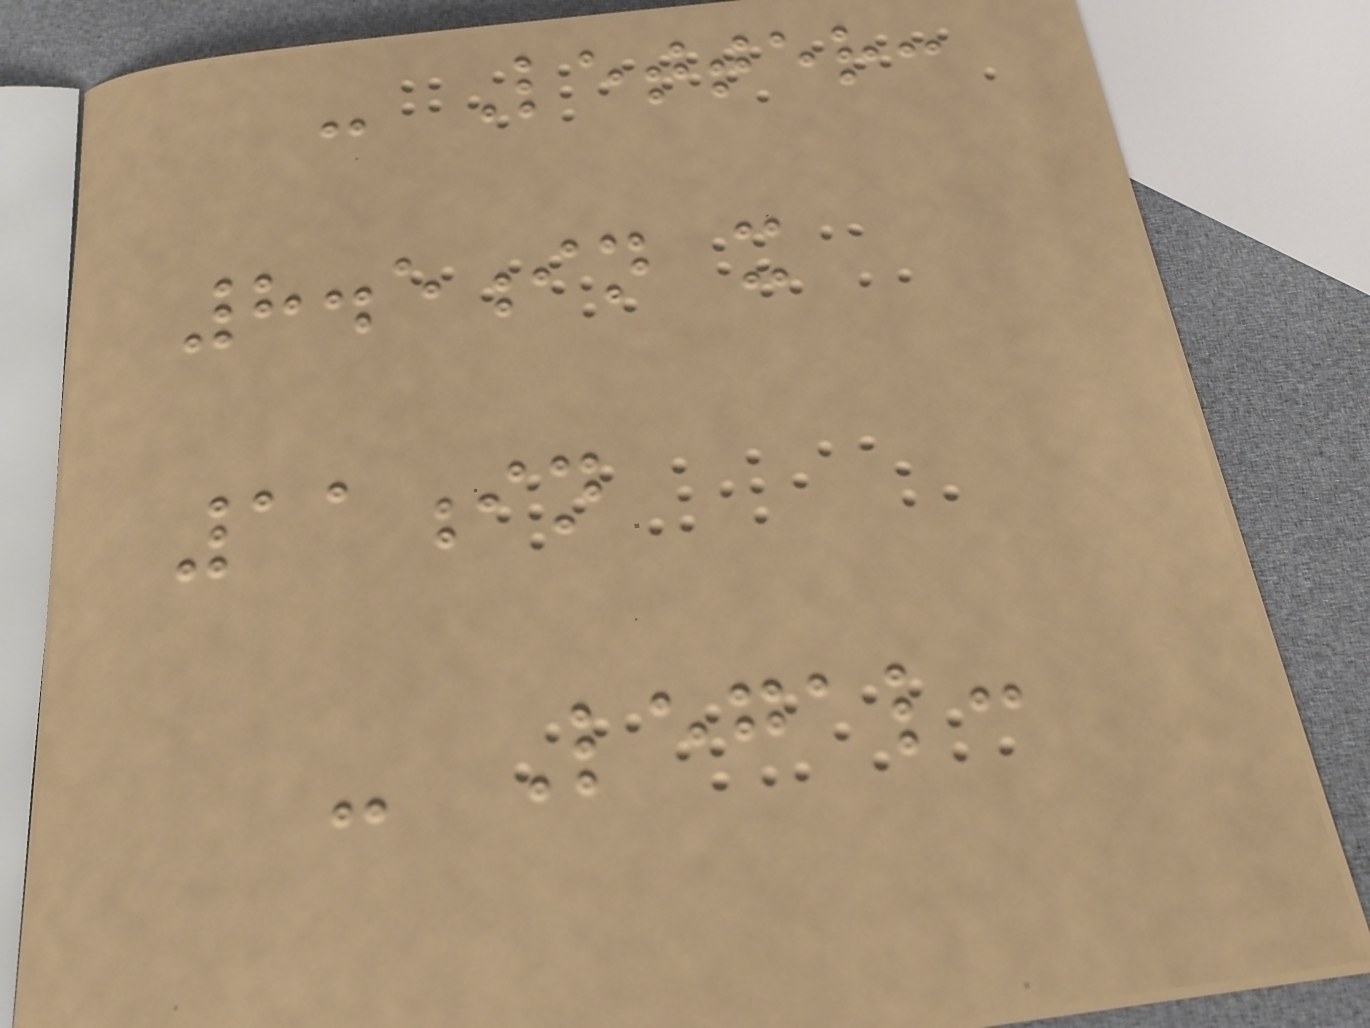- Letter:
8.5in x
11in
- Legal:
